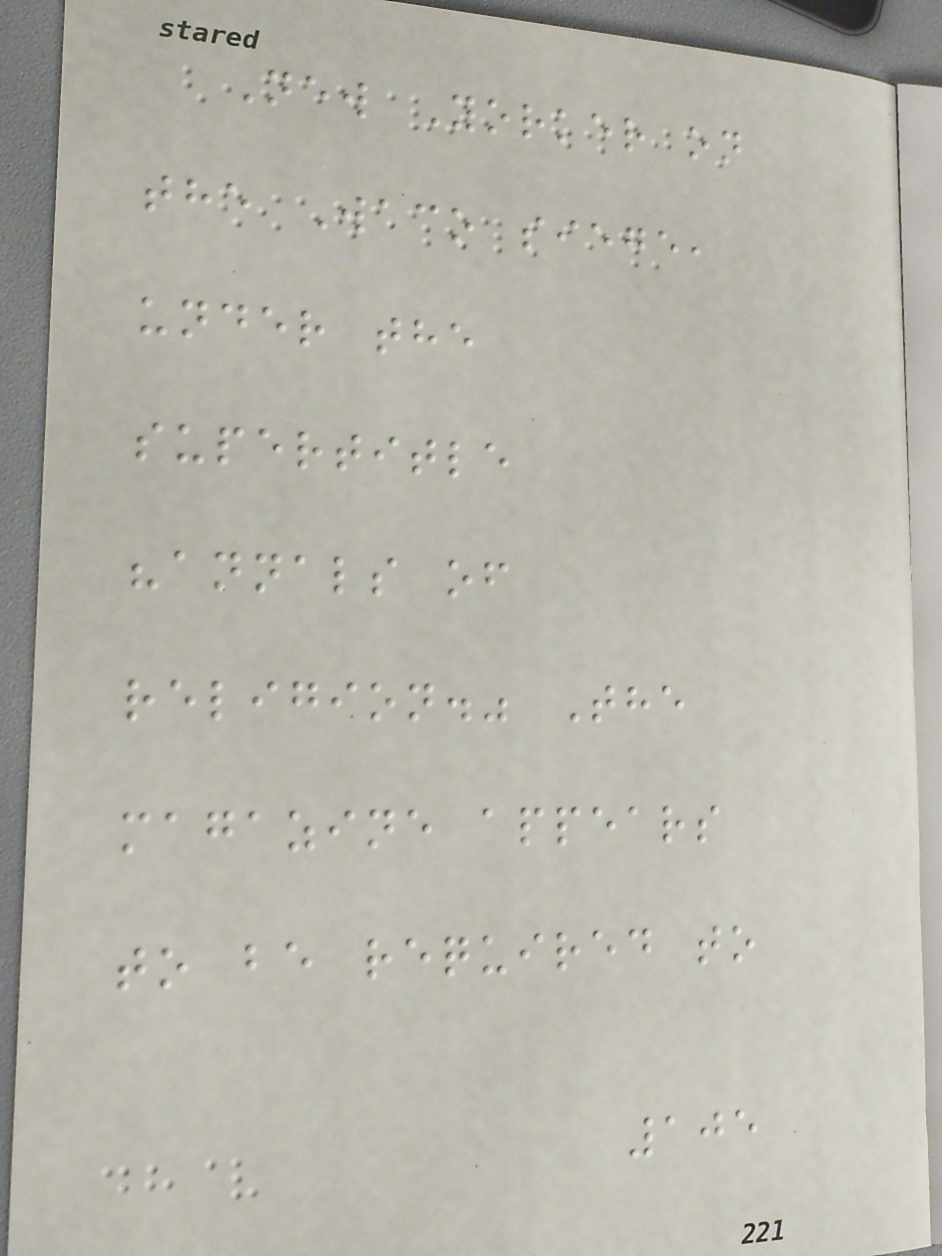New Yorker on
the Waco siege,
under the
supertitle
"annals of
religion." The
magazine appears
to be required to
105
